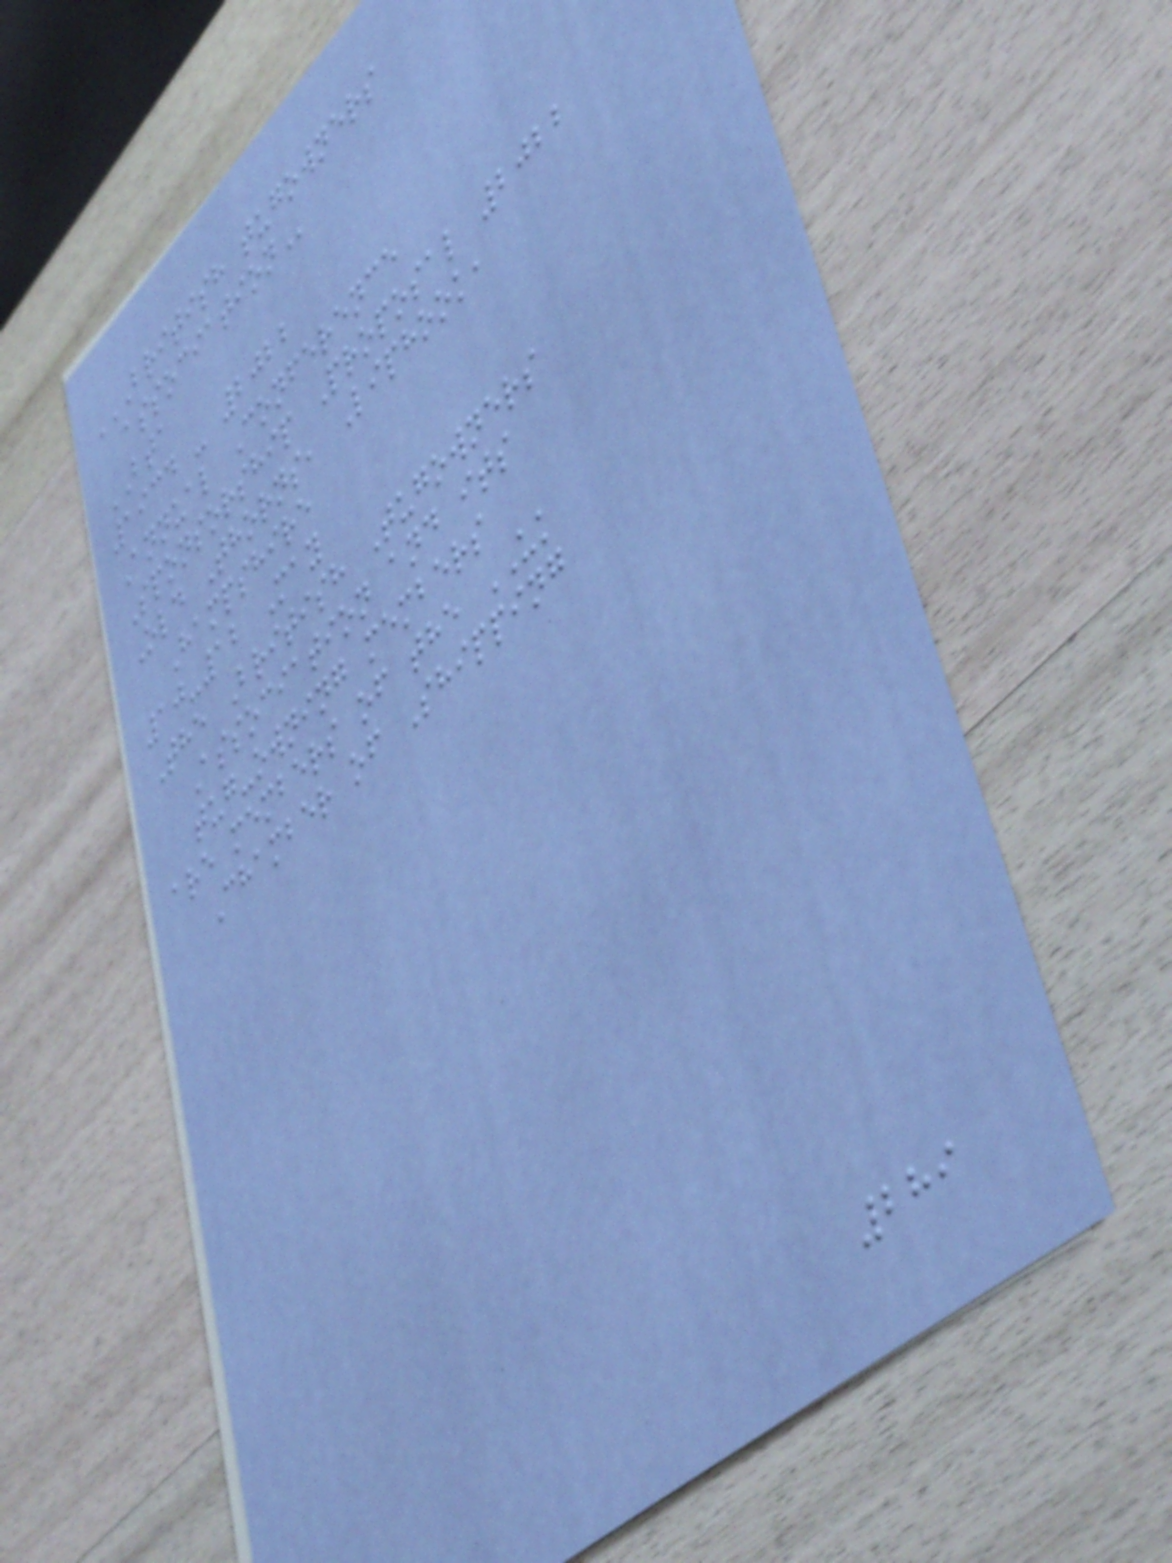BRITISH TUGOWNERS
ASSOCIATION
BTA
1934 - 2022
Annual Conference
Sponsorship Proposal 2022
Old Thorns, Liphook,
Hampshire
10-12 May
The British Tugowners
Association and its
tug-owning members
are members of the UK
Chamber of Shipping
289
